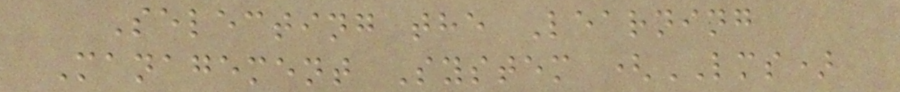Selecting the Learning
Management System (LMS)
